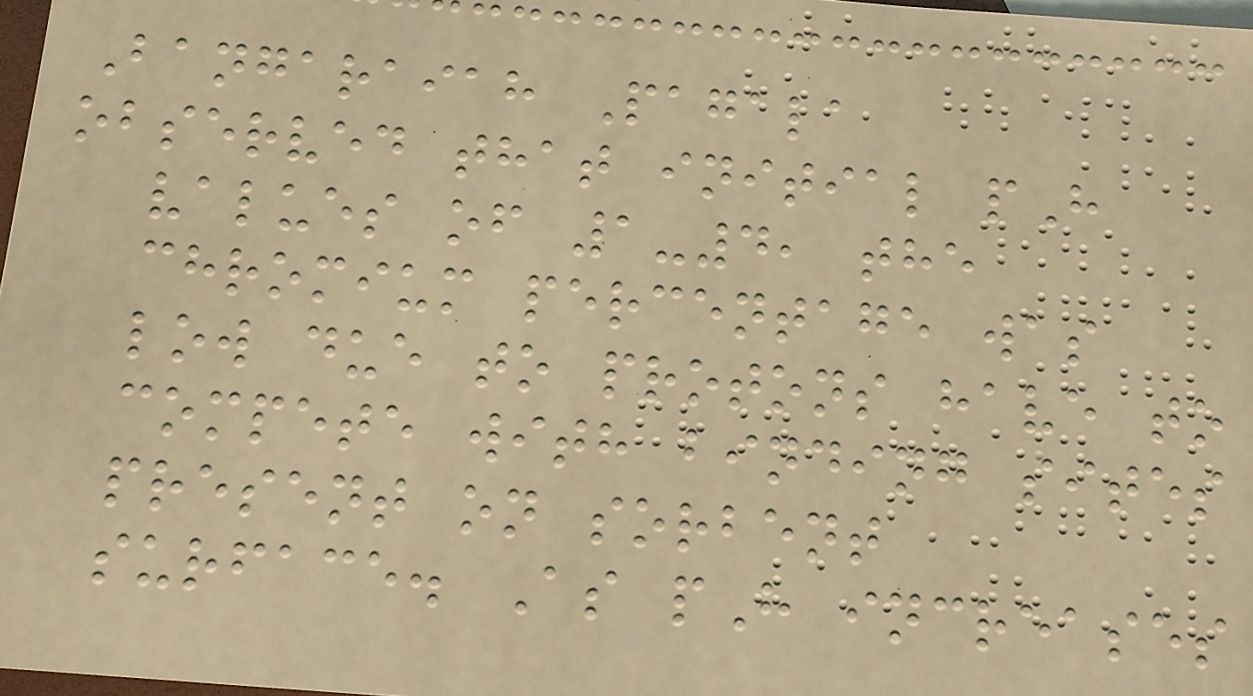Bangaraiah Pagala
observed that initial pH
values of 1-4, the
chromium percentage was
low due to protons have to
compete with binding sites
present on sorbent
surface. As pH increases
